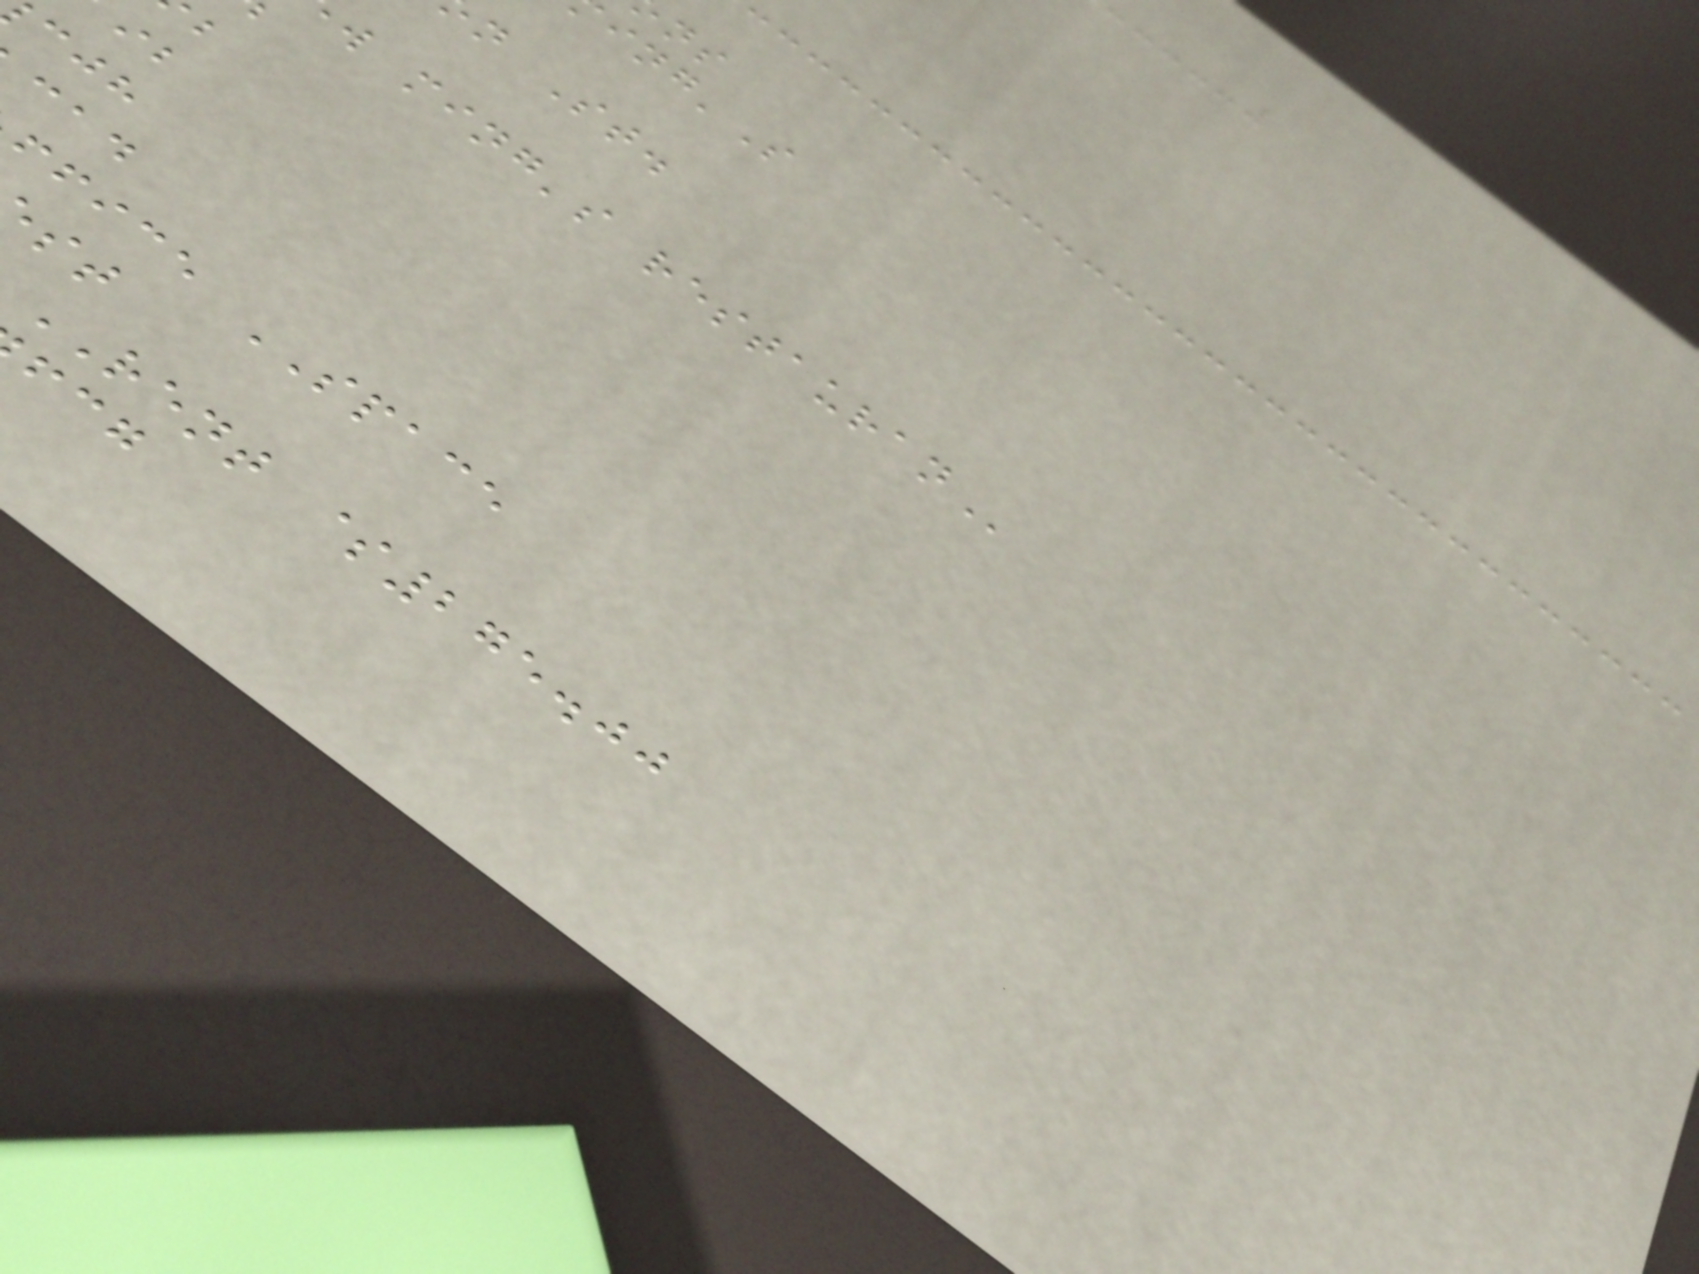n St.
w ming's
ffice SPACE
RENT $275.00
